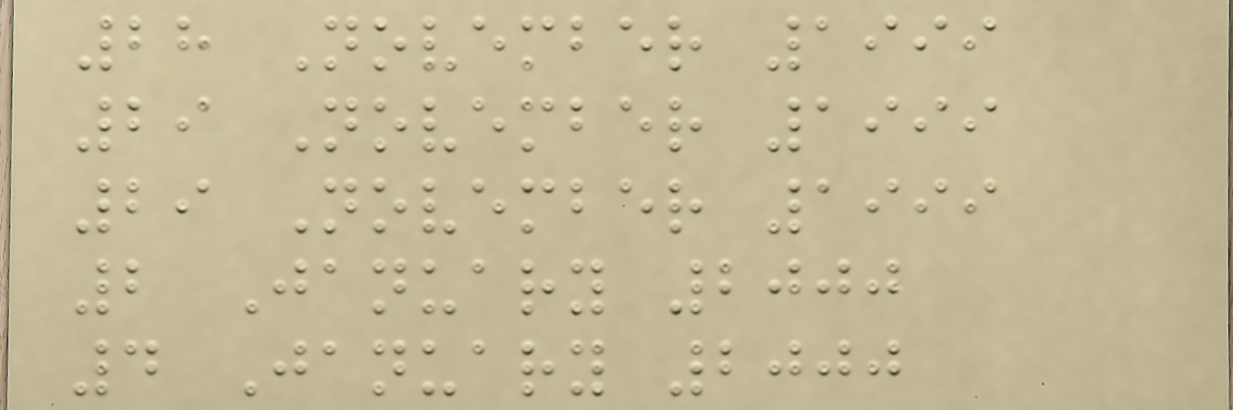28 November 1999
29 November 1999
29 November 1999
2 January 2000
4 January 2000
